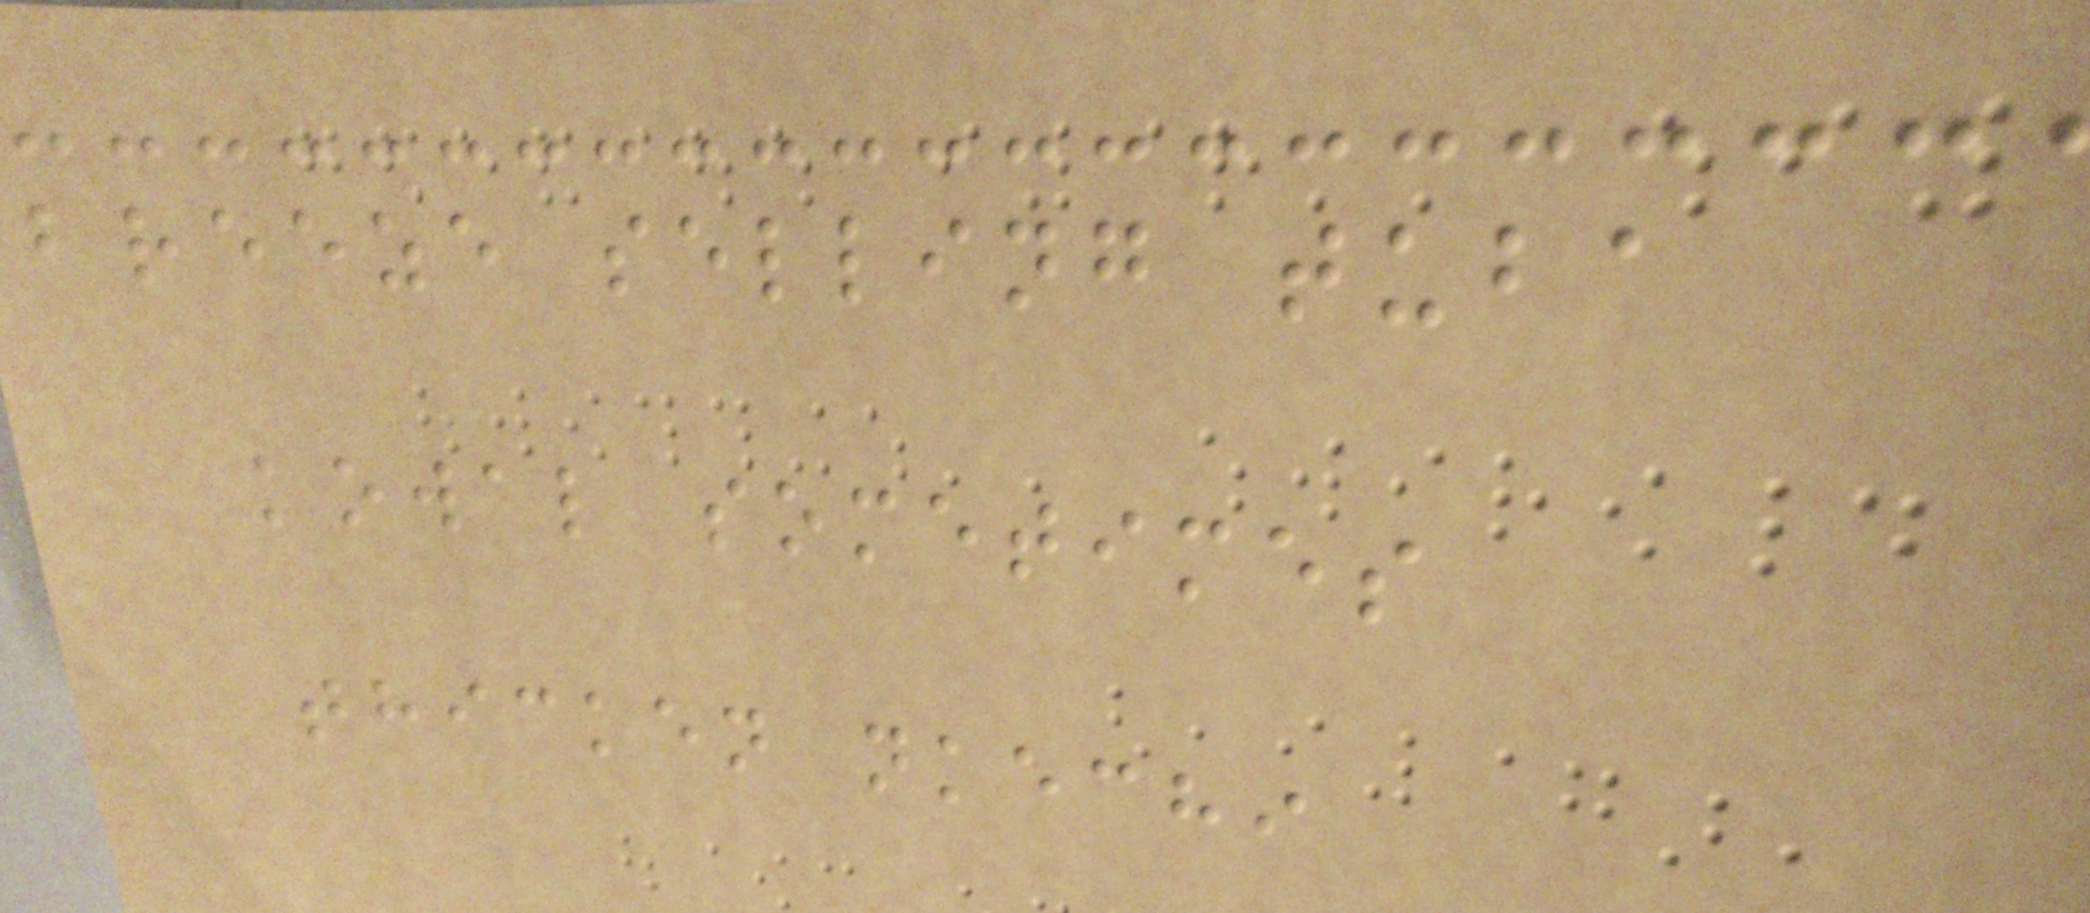breeze selling tuba
kowal sometimes
thicken nkechi
